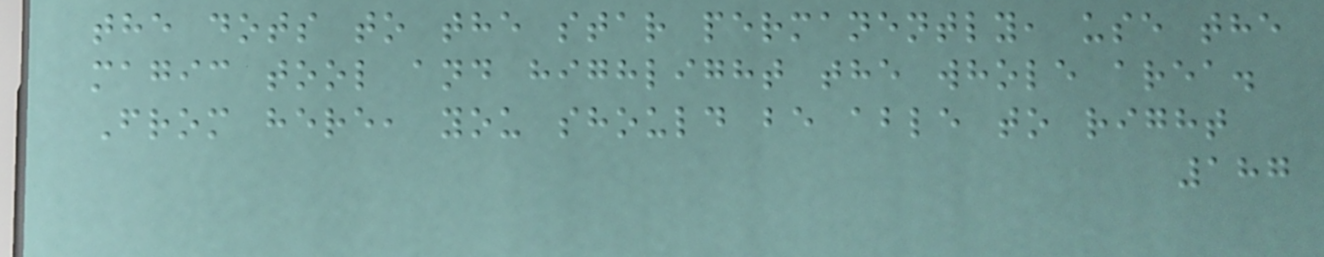the dots to the star permanently, use the
magic tool and highlight the whole area.
From here, you should be able to right
187
